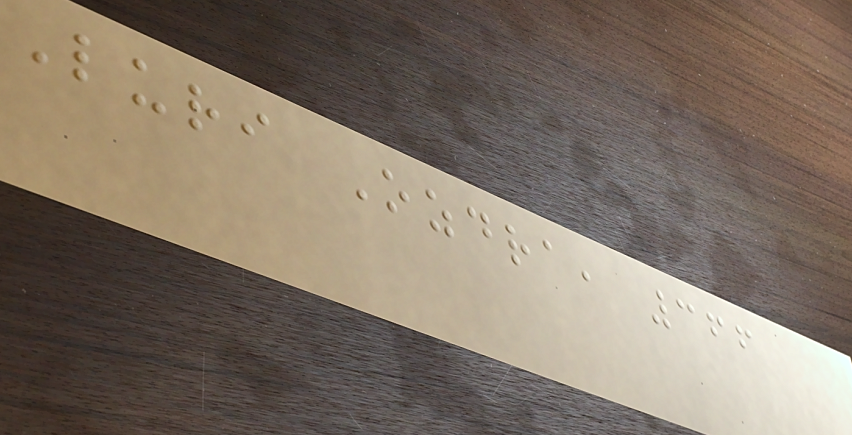Luri Ozdra, 366
